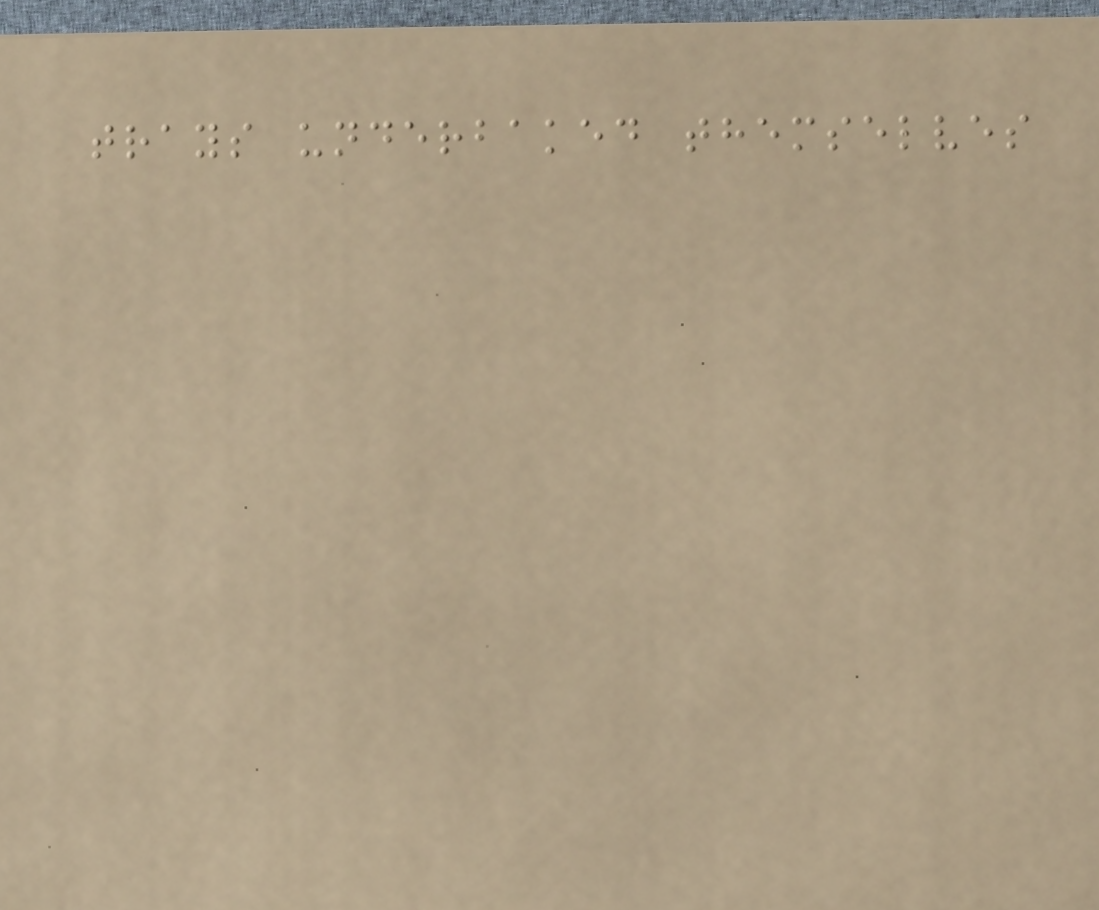trays underbaked themselves
